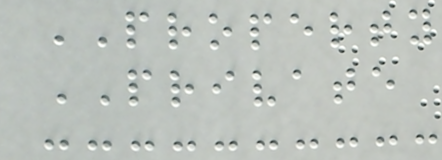PROPERTY
PRIVATE
